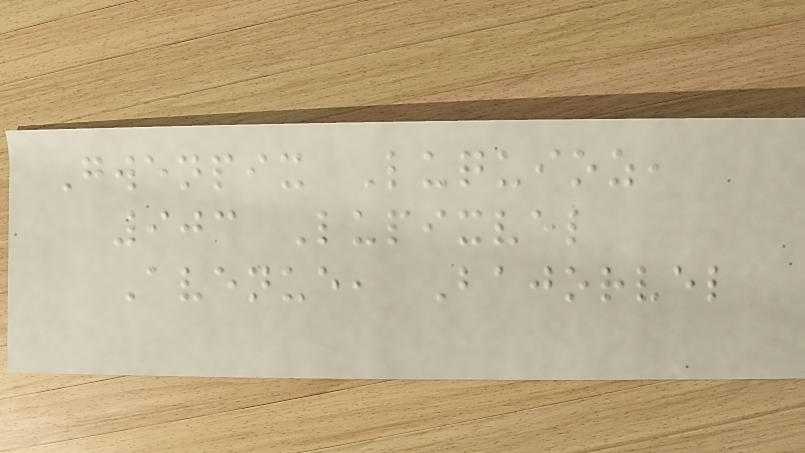Gwenpix Luquioz,
903 Lupixvel
Avenue, Bajorvel
